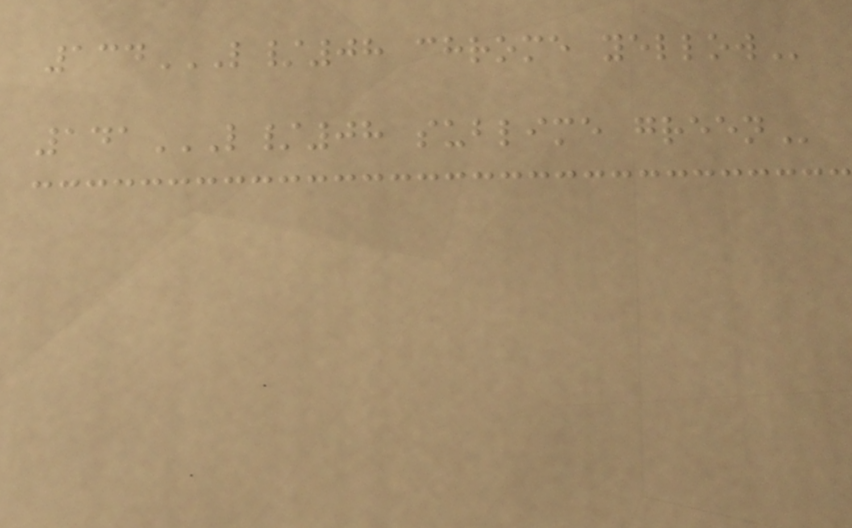134L/08 CHROME YELLOW
141L/08 SUBLIME GREEN
